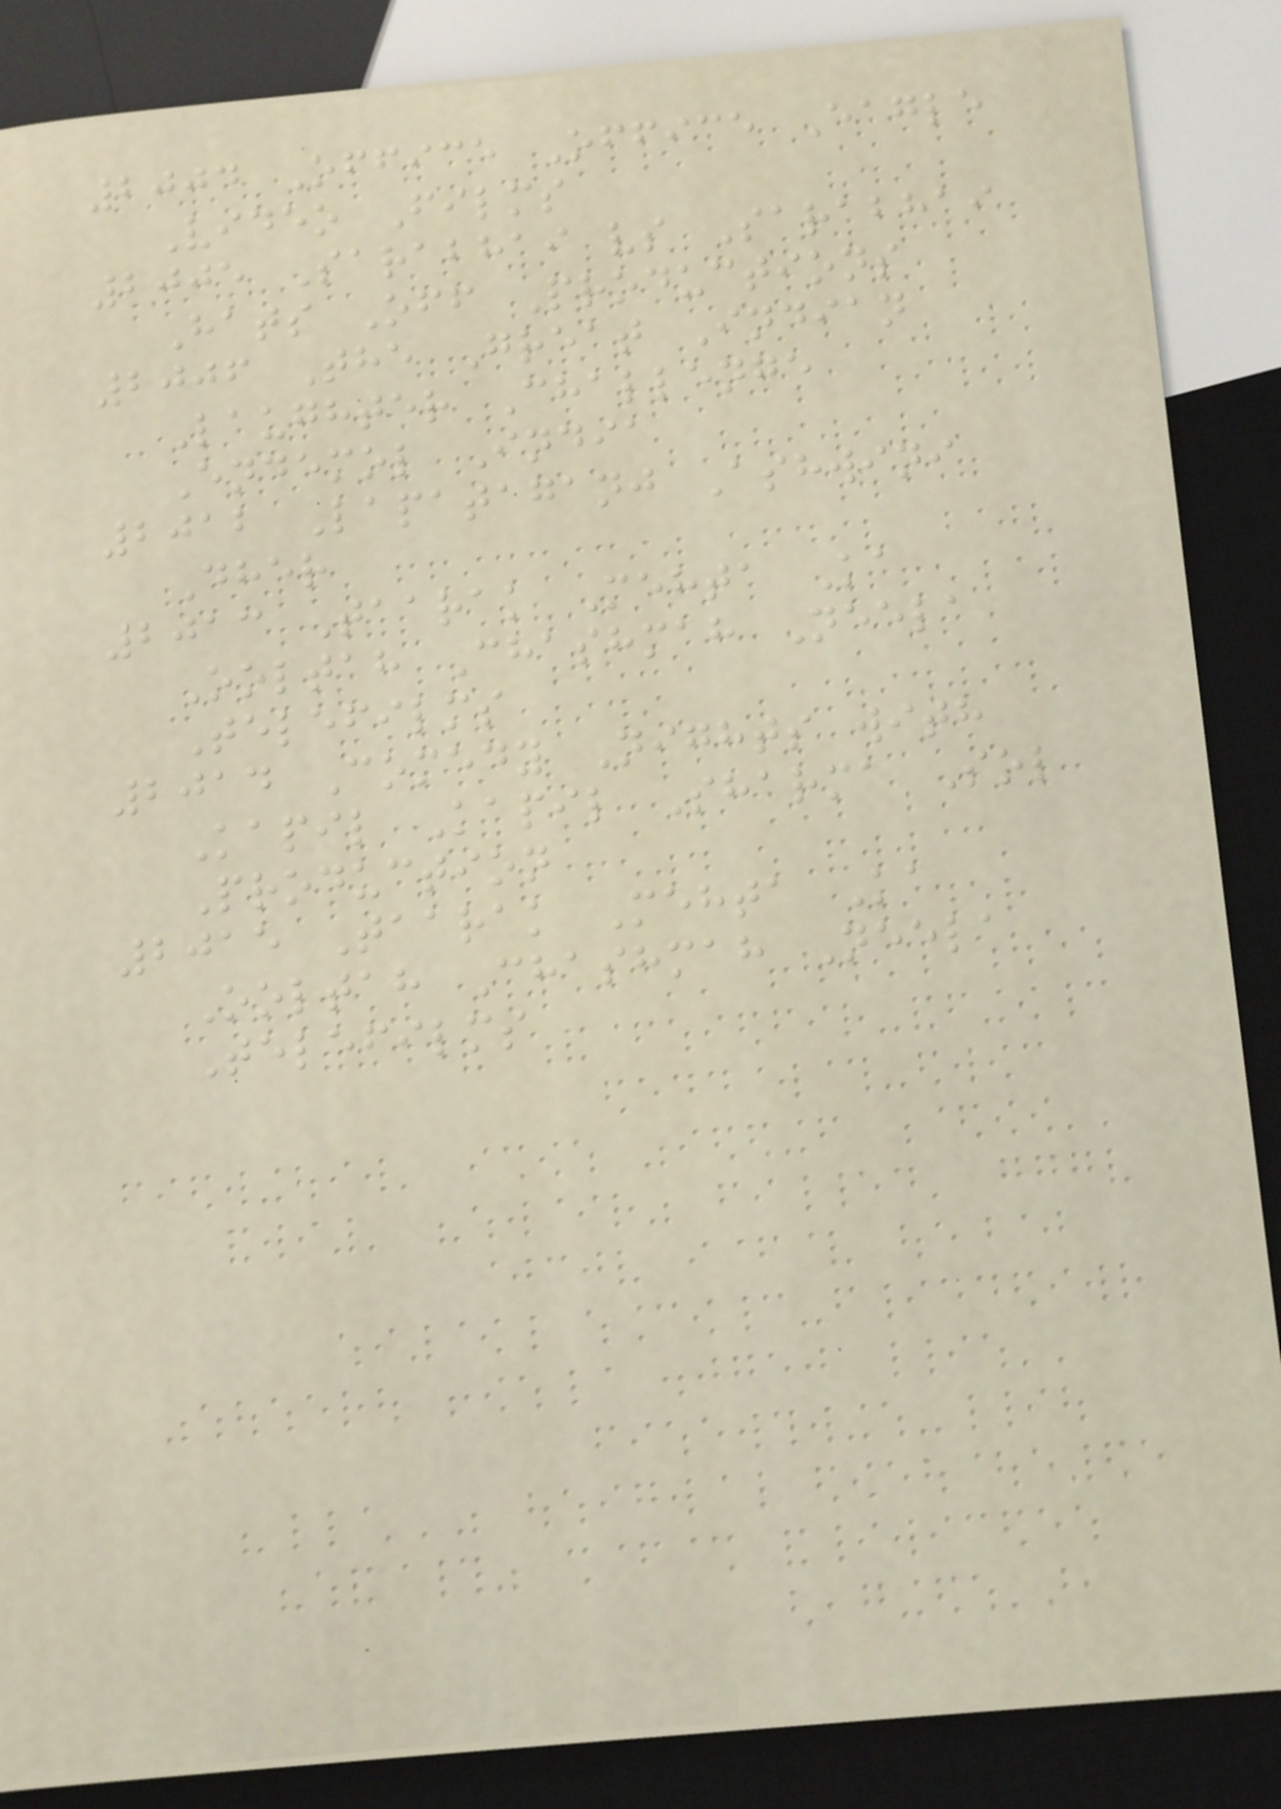2004 Office Office Eagle
Video Films
2005 Sarabhai vs Sarabhai
Hats Off Productions
2006 The Great Indian
Laughter Challenge
Endemol India
2012 Lapataganj Ashwini
Dher
2013 Taarak Mehta Ka
Ooltah Chashmah Neela
Telefilms
2014 Comedy Nights with
Kapil Kapil Sharma Sol
Production
2015 Taarak Mehta Ka
Ooltah Chashmah Neela
Telefilms
